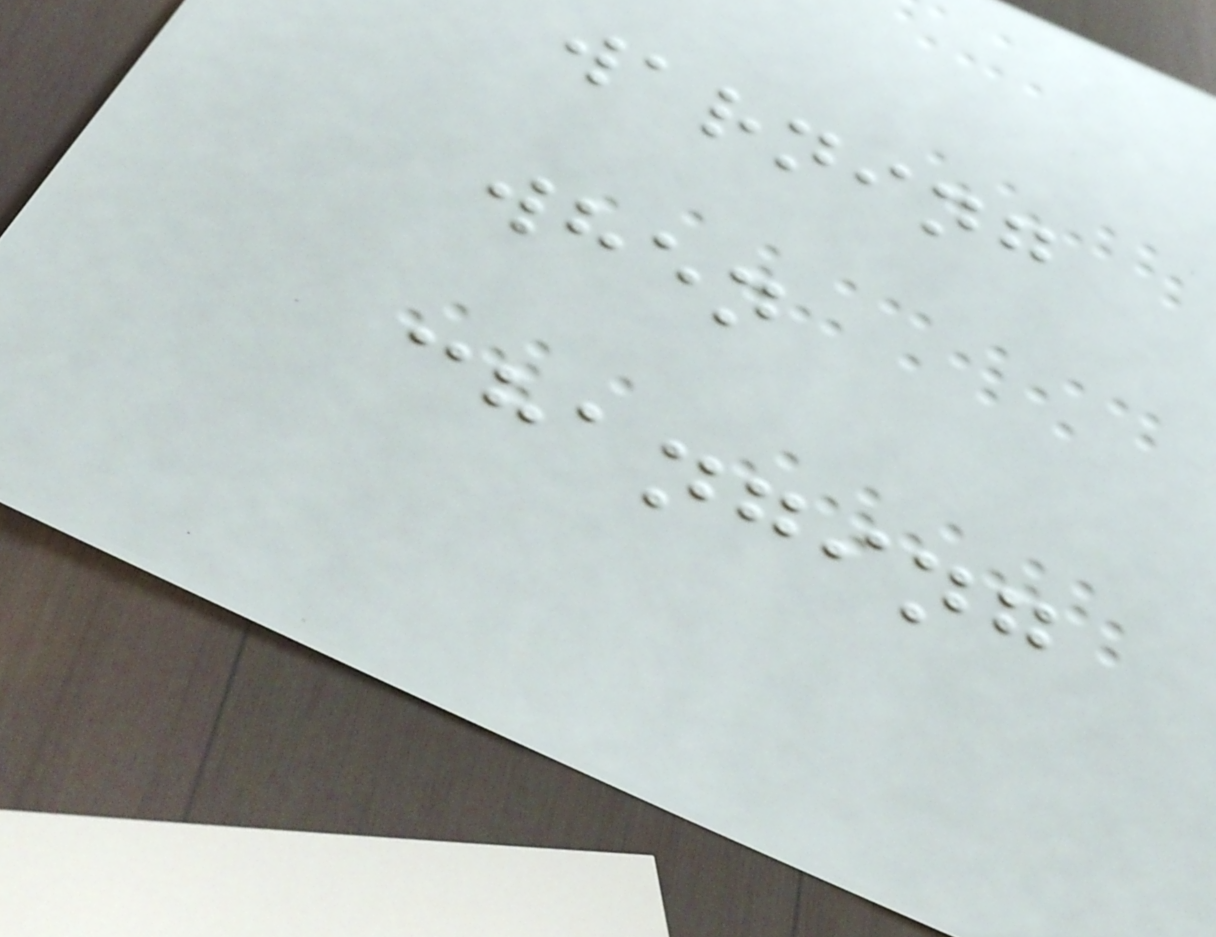warning
when
changing
